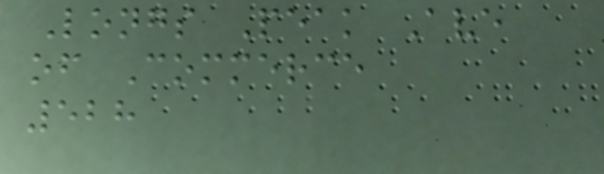Longs Peak Ave
of Commerce
528
